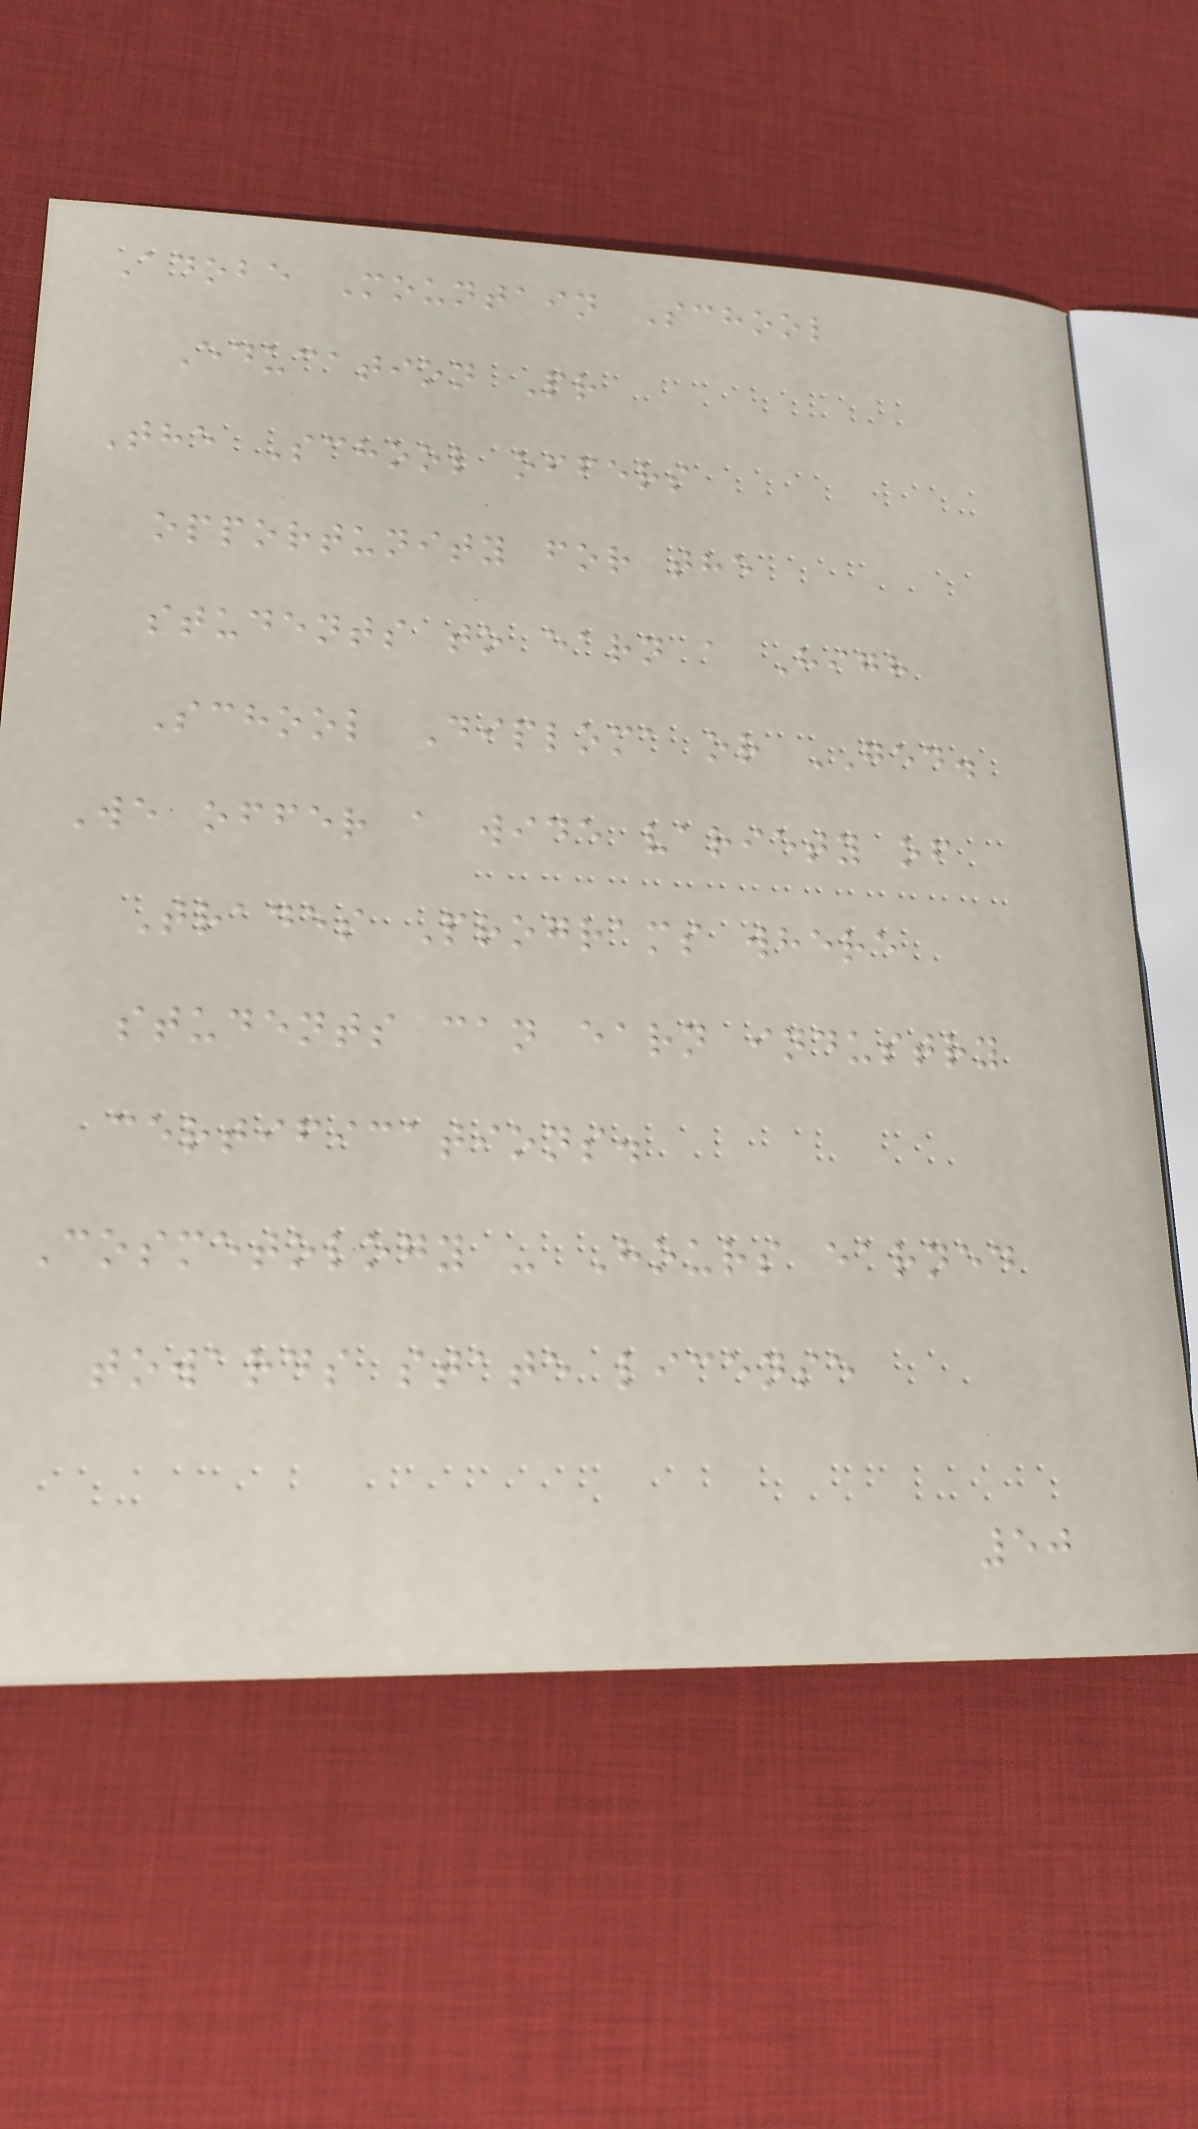Adobe Mountain School
Education Pr
The School offers
opportunity for the
students to earn a High
School Diploma or GED.
We offer a wide variety of
Trades Programs where
students can earn industry
certifications.
Cosmetology - Hours earned
towards state license
50
